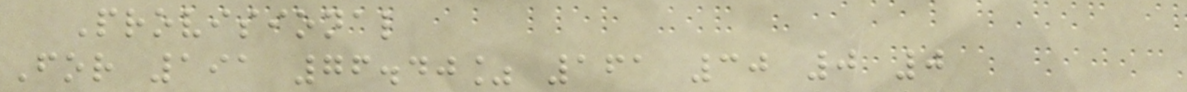Provisional
For 191 76.40% 161 30 0 0
